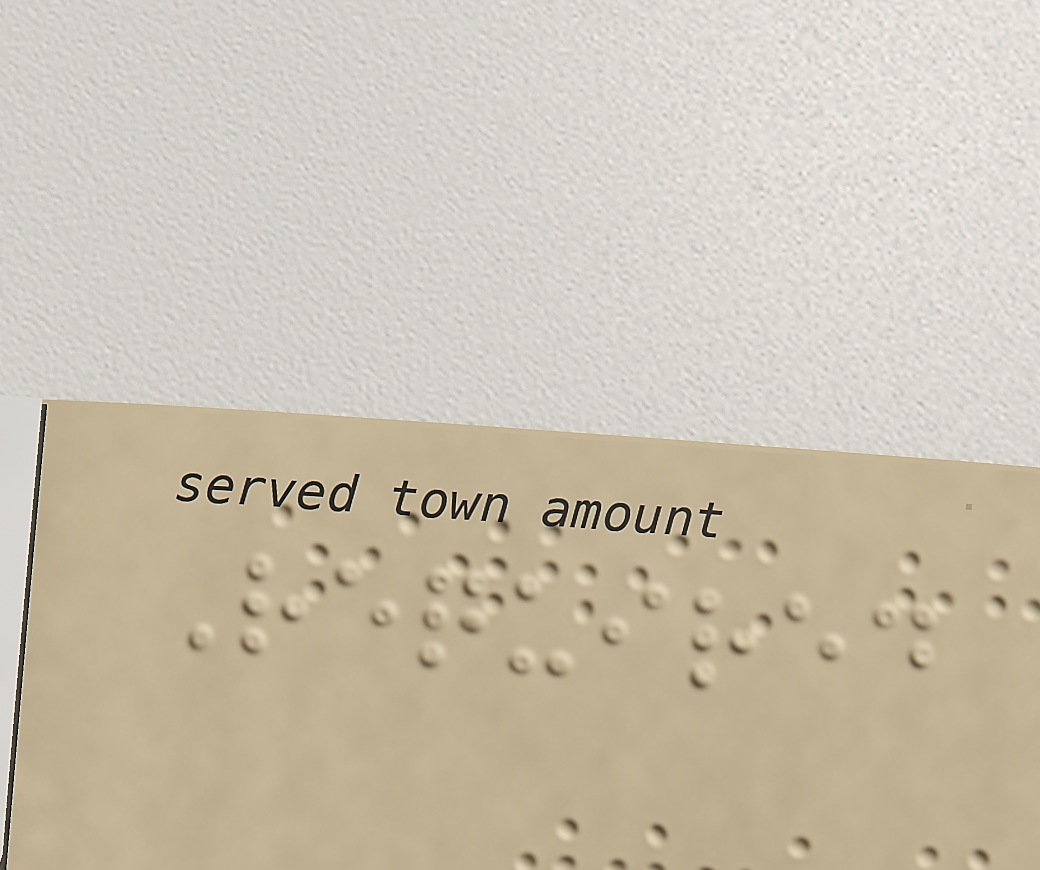Required
